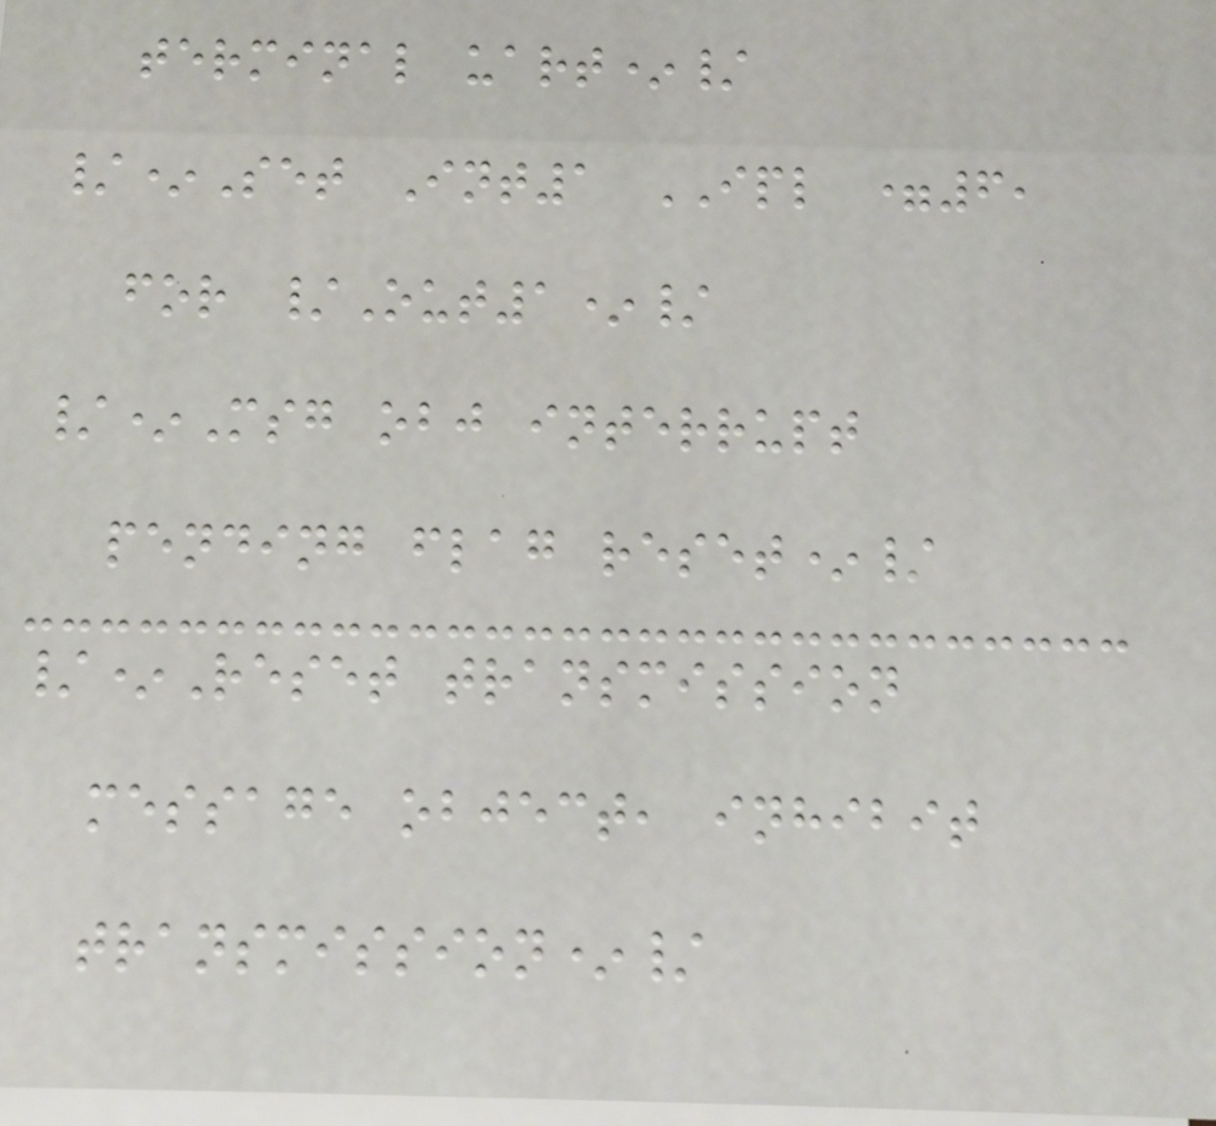terminal uart*/
/*Set Int1 IPL =6,
for /Out1*/
/*Msg obj interrupt
pending flag reset*/
/*Reset transmission
message object, inhibit
transmission*/
